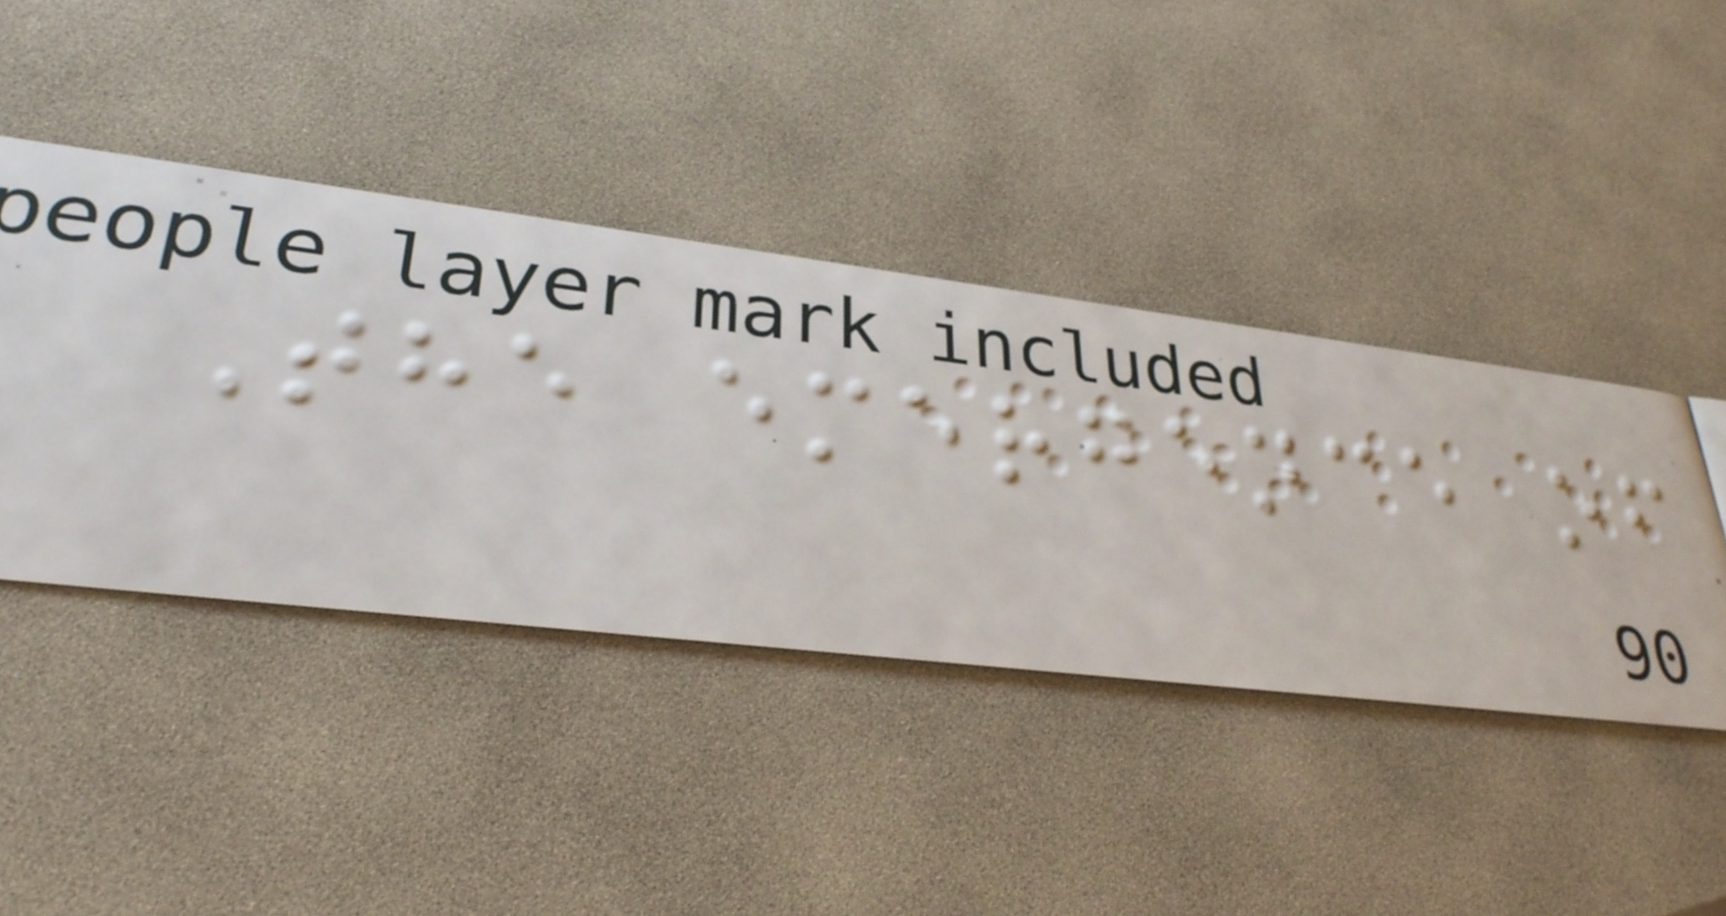The emergence of
